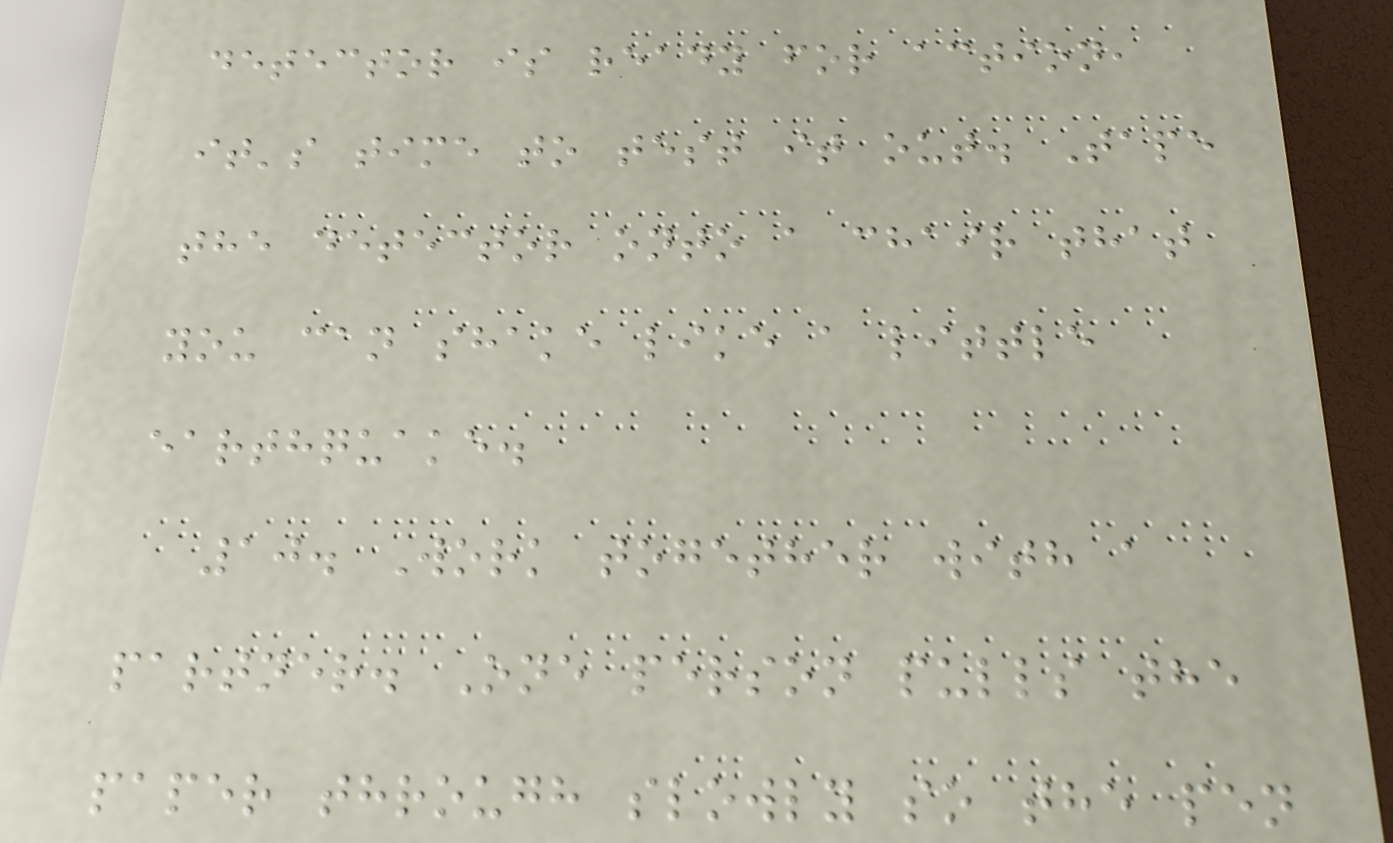detector is ready for action,
it's time to test it out. Tape
the detector onto a chair that
you can shake like a little
earthquake.
10. Work together with a
partner. One person pulls the
paper through slowly so the pen
